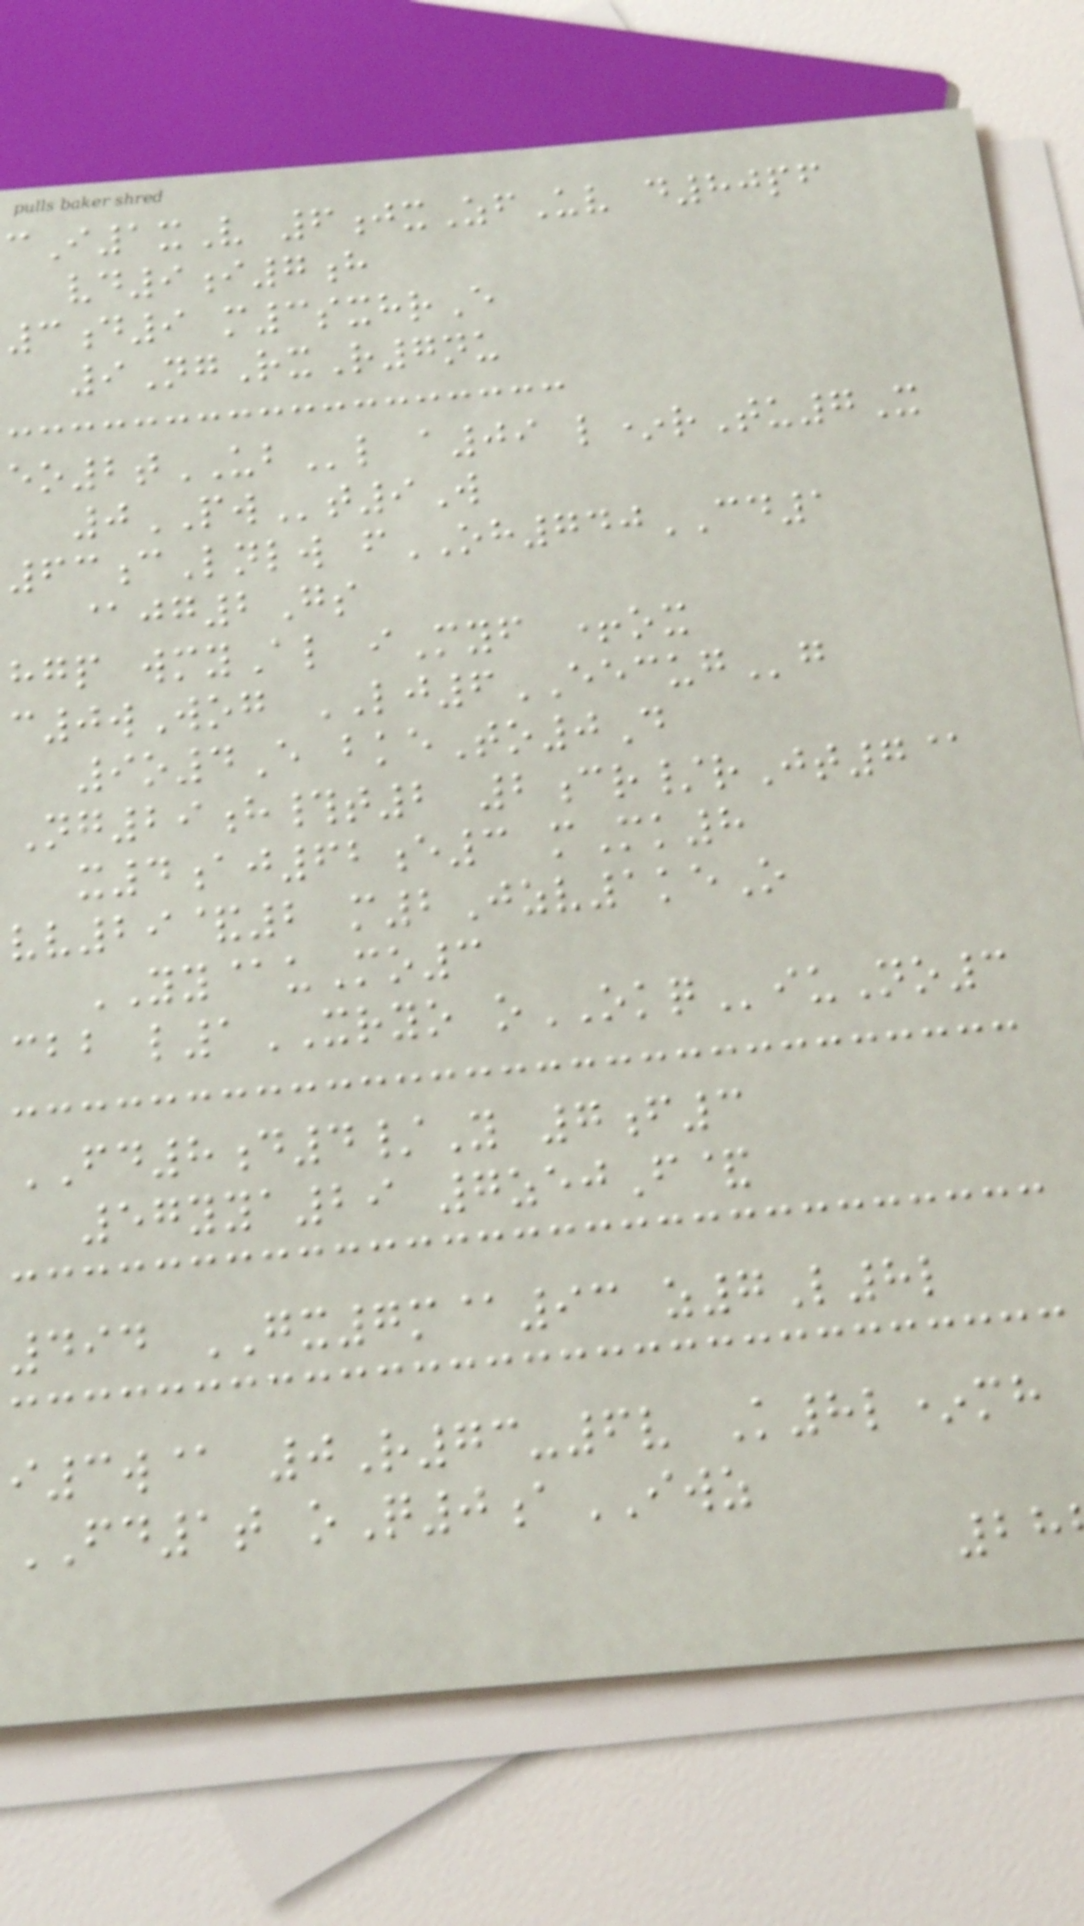cI1xV 6jxZfUv d80pf
vd9i7h
3d9 m3sxhrE
9NgRxR7nu
eo2tUBl a09 l*rTu7X
0PWt9W
63cLnlw fOH740CD1
@jg2Gs
hgp wmyAl iMyf +ox
c0wWog LJ6EECUGg
9o4E bkeTo0D
Ng29h#t2 2cr/rJt7@
x4aj62e3 mMk8
vv29&2 m2Jzv1keO
YY@uMo3
cbb l1XRYO oOKQiuNo3
FD8d4/Y 7f3
57yya29 7zejF&
494 GX7m@93 z7L8l
i3w@ 0R73-6v K8l*mh
FD1t oQ0aIWZ
